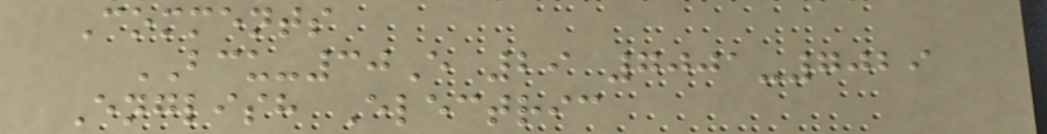Comments
BCU-30E 29 7001-7029
English Electric
